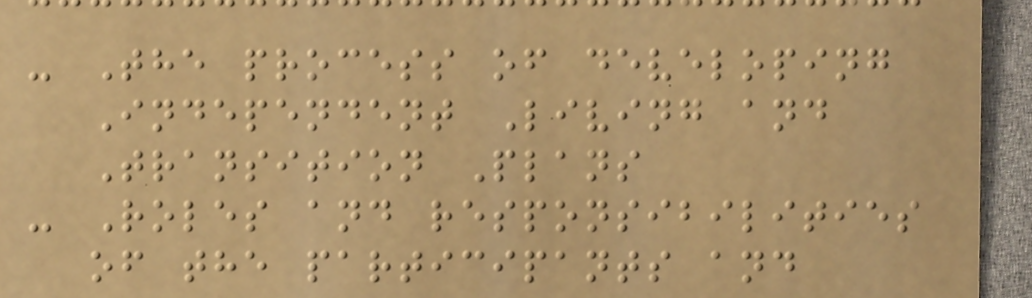- The process of developing
Independent Living and
Transition Plans
- Roles and responsibilities
of the participants and
